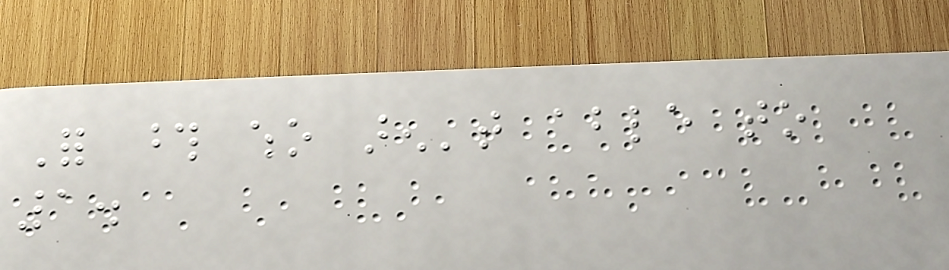For those who aren't able to
1.
